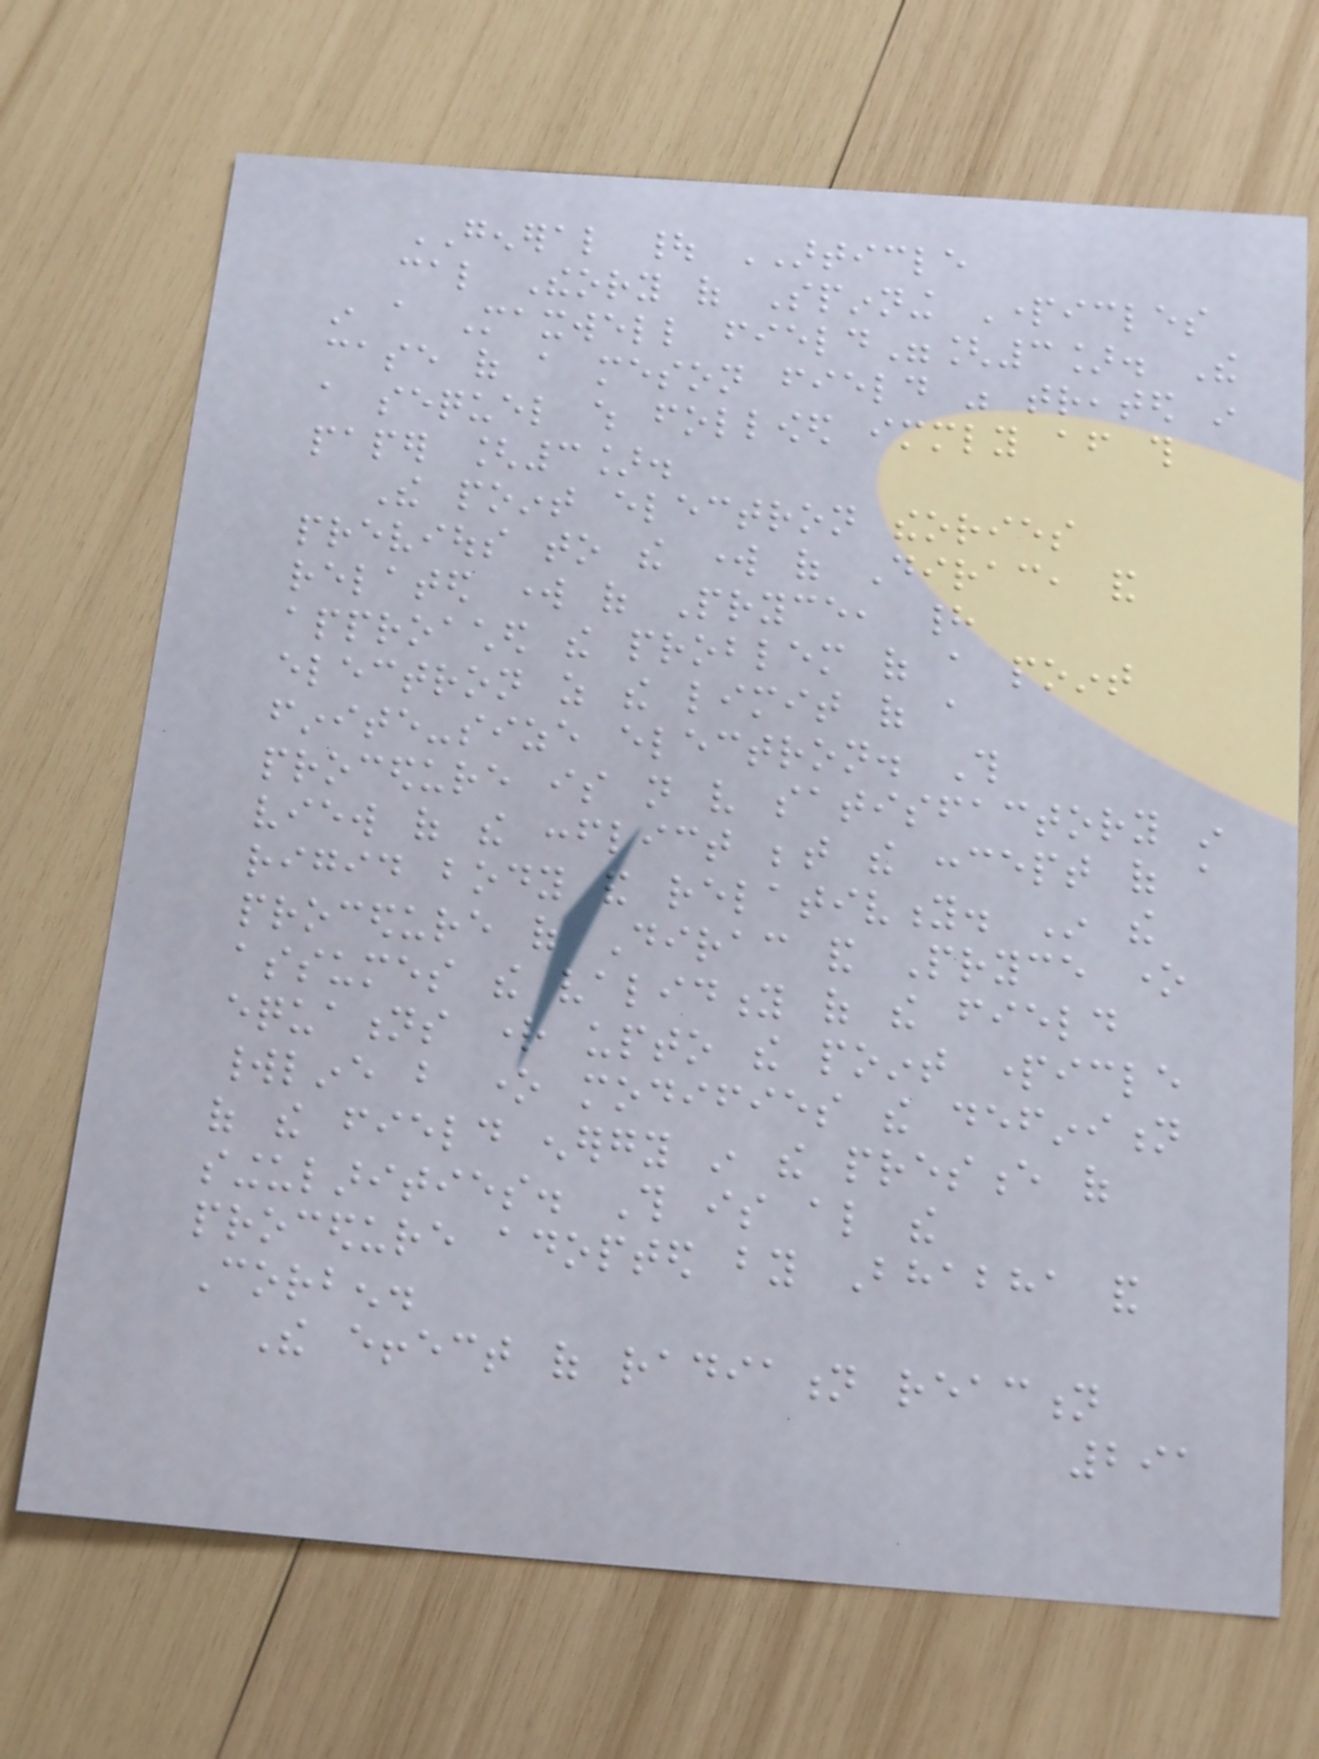GENERAL | ARTICLE
cal Theory of Spinning Particles
in a Maxwell field"[3]. The
case of a meson field was treated in
a sequel which followed immediately after this
paper [3].
The point electron theories
previous to the work of Dirac, and
related work of Pryce, had
approached the problem of a point
electron as the limit of a
finite-size electron. This
procedure is not very satisfactory in
view of the conflict between the concept of a
rigid body and relativity. In the
procedure of Dirac and Pryce one
assumes the validity of the field
equations right upto the point particle
worldline but one modifies the definition
of the field energy in the presence of
singularities. This is also the
procedure adopted by Bhabha and
Corben.
The effect of radiation reaction
291
